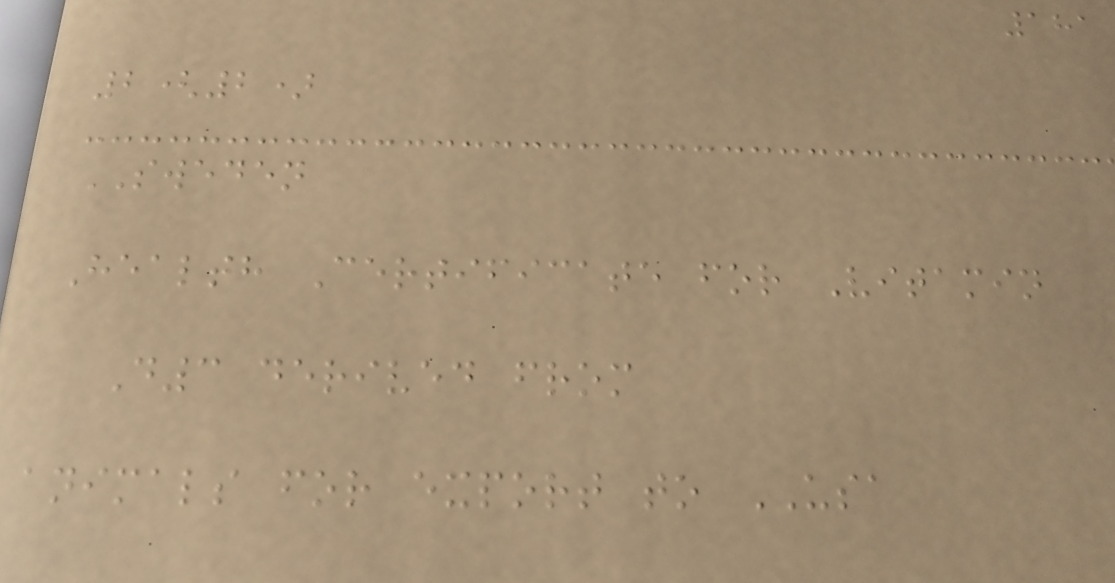181
2(2)
SWEDEN
Health Certificate for Vitamin
D3 derived from
animals for export to USA
